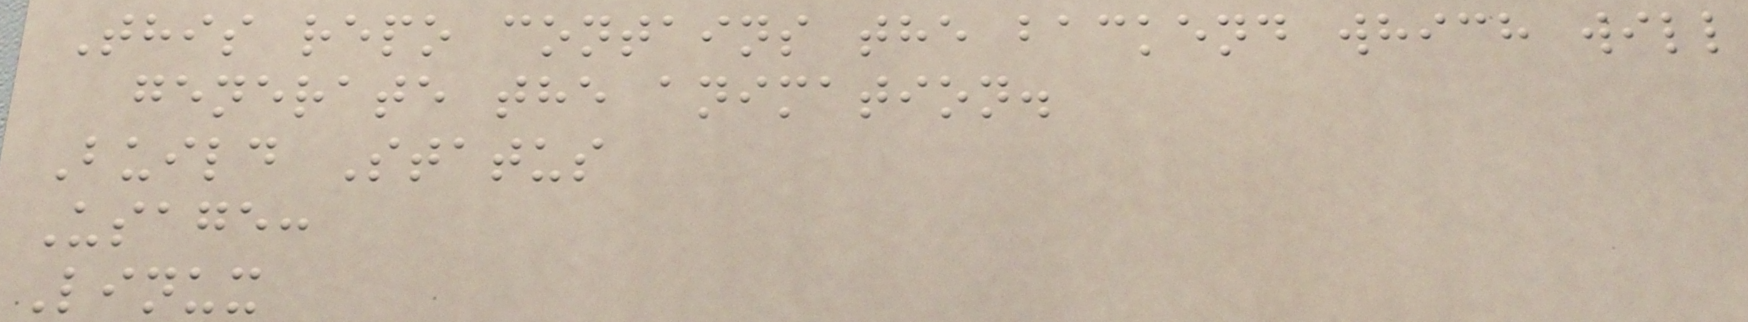This repo contains the backend which will
generate the animation.
Build Status
Usage:
Linux
